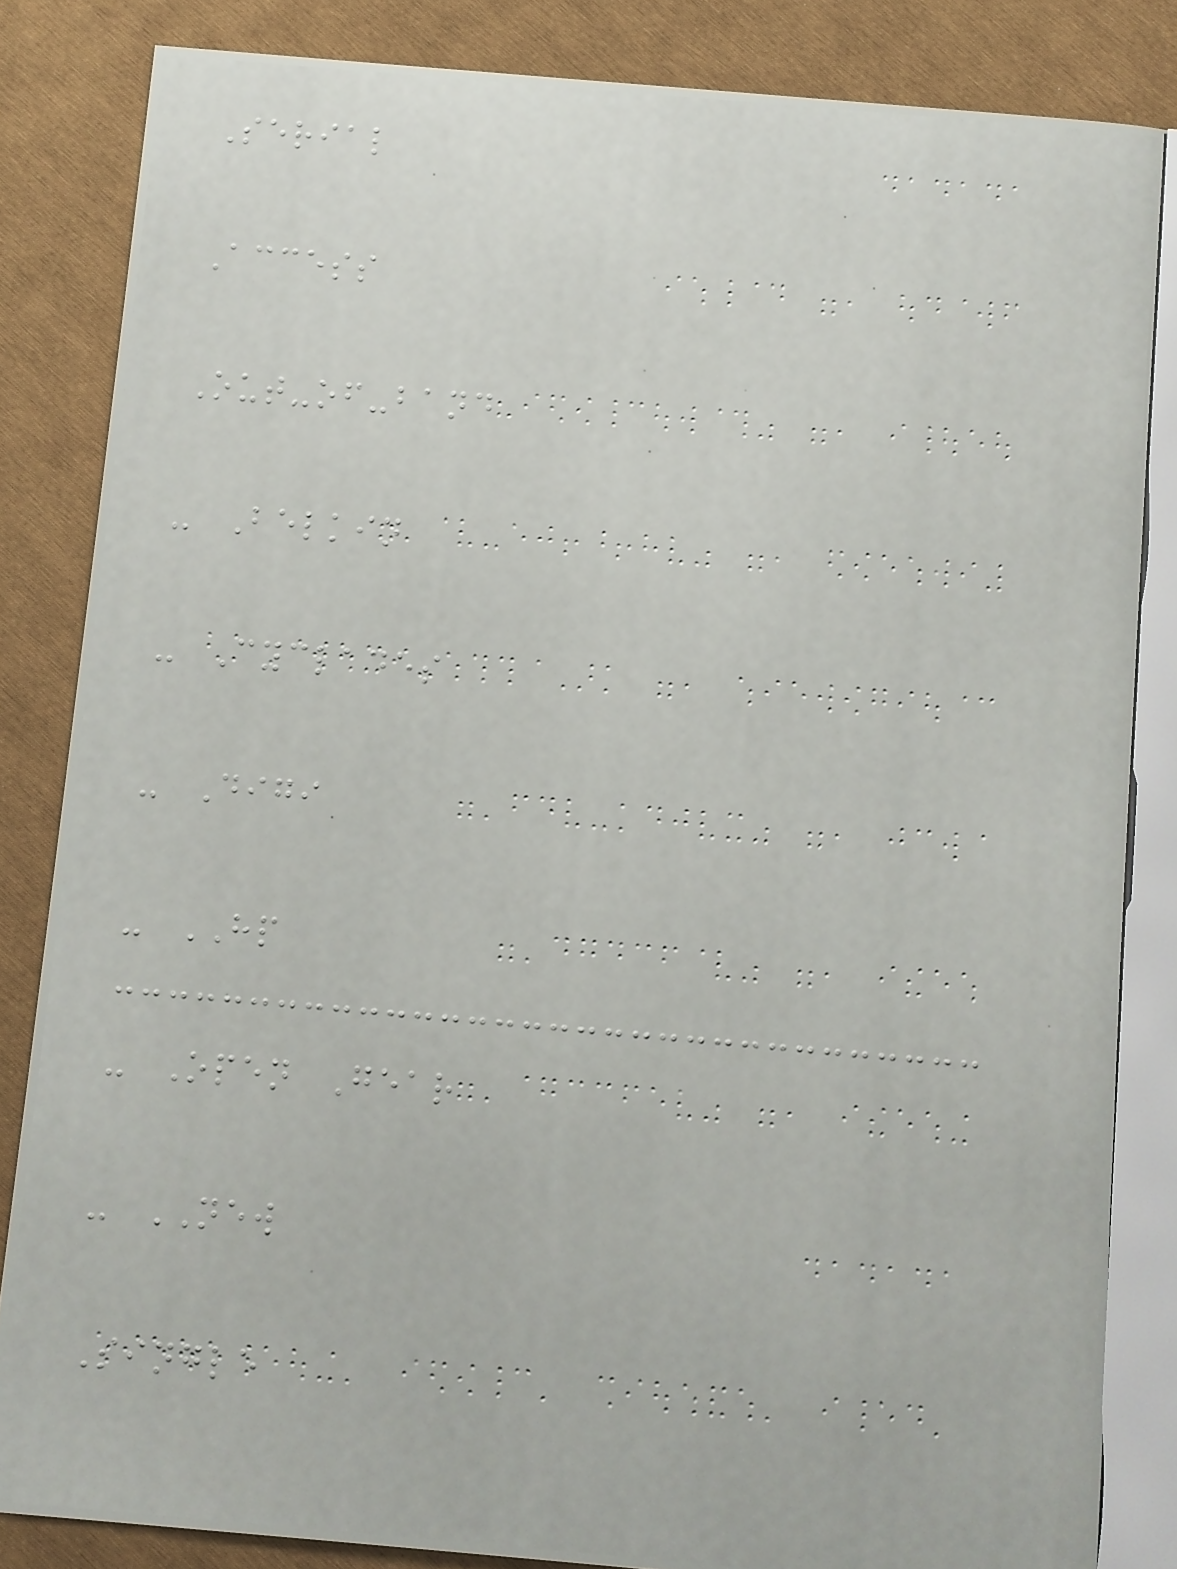Serial
Access
Out-of-band
- Belkin
- Cyclades
- Digi
- HP
- Open Gear
- NEW
Single
